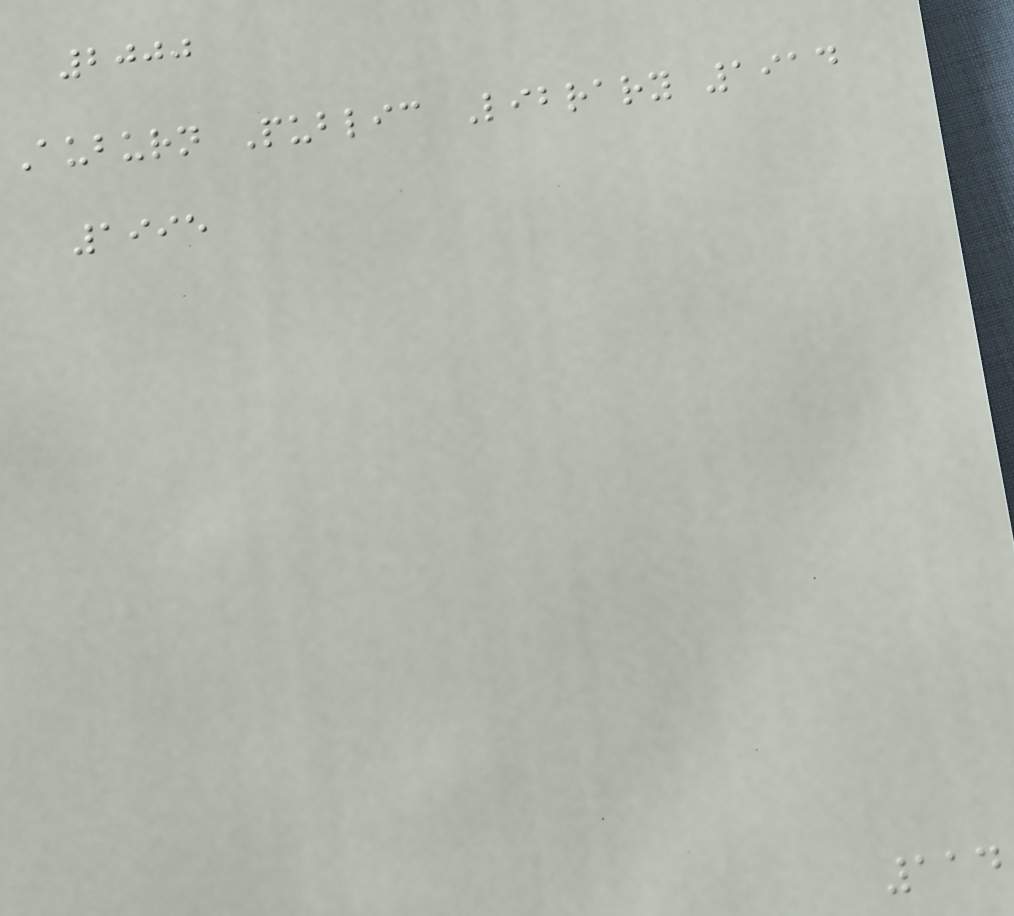2000
Auburn Public Library 1914
1995
114
